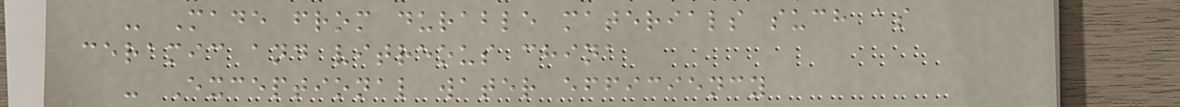- Made from durable materials such as
ceramic and vitreous china
- Exceptional water efficiency
